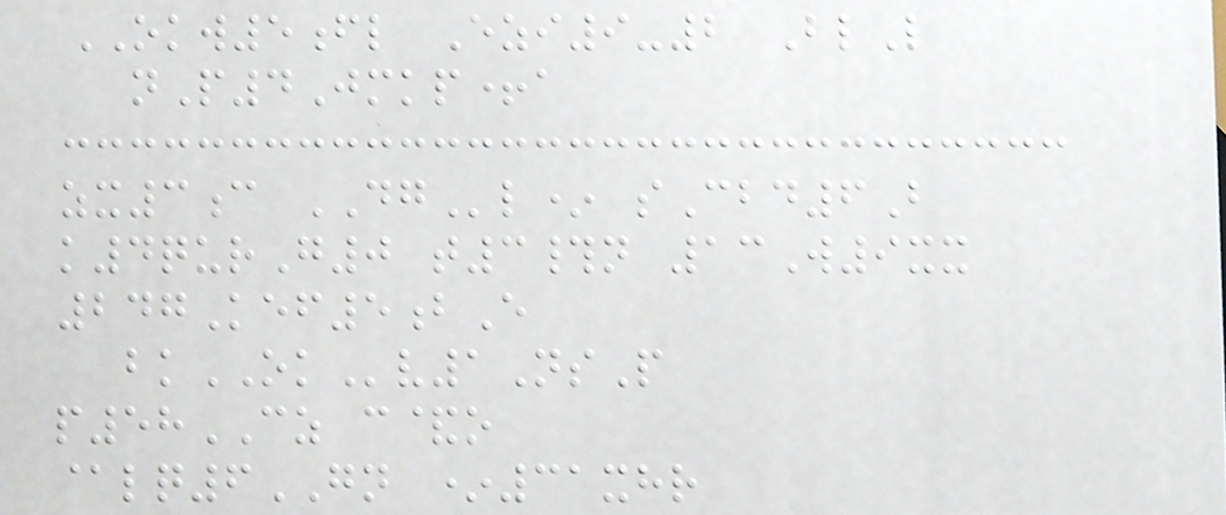OKW5fl Ezi9-2 BlL
nP4Jmkp+a
zx3c DGl* sCbd6B
k4qurG0 t3#n 13W9xx
247Kef5bE
bkOKv1NsP
p58CZ c&o
@lq6GN *31xhr
